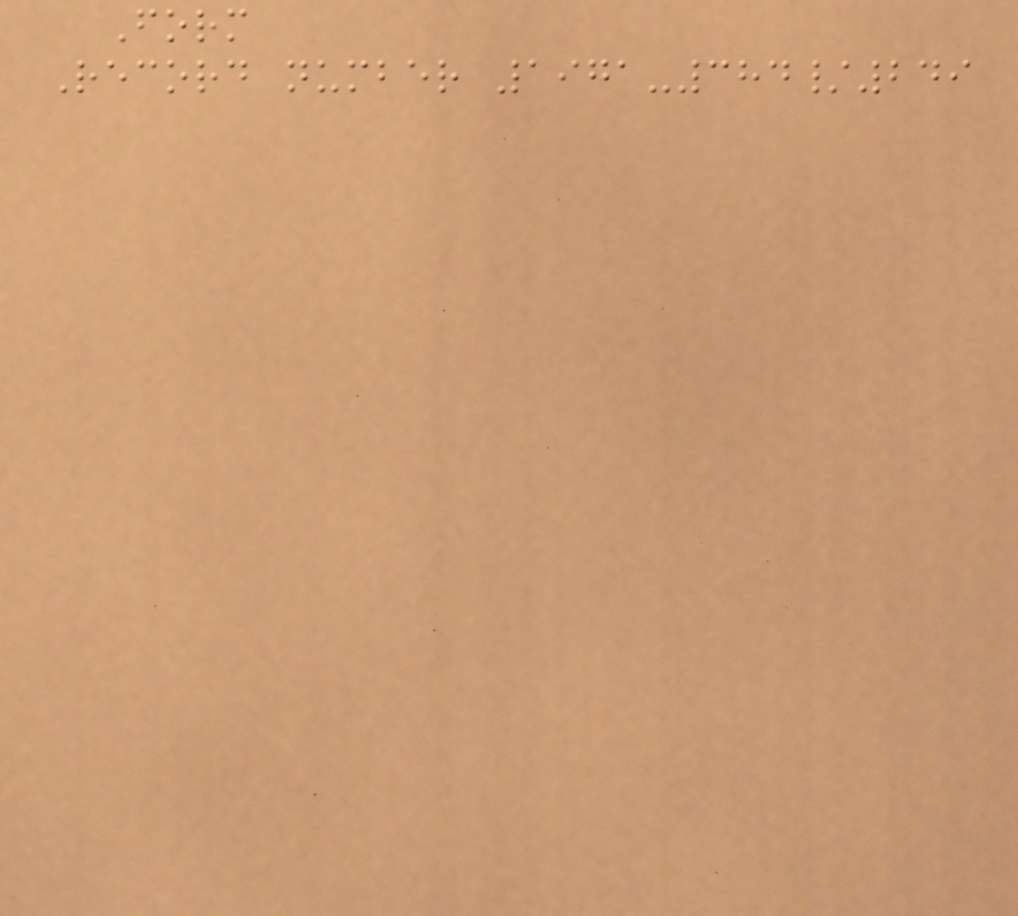Form
Record number 1971-384/249
